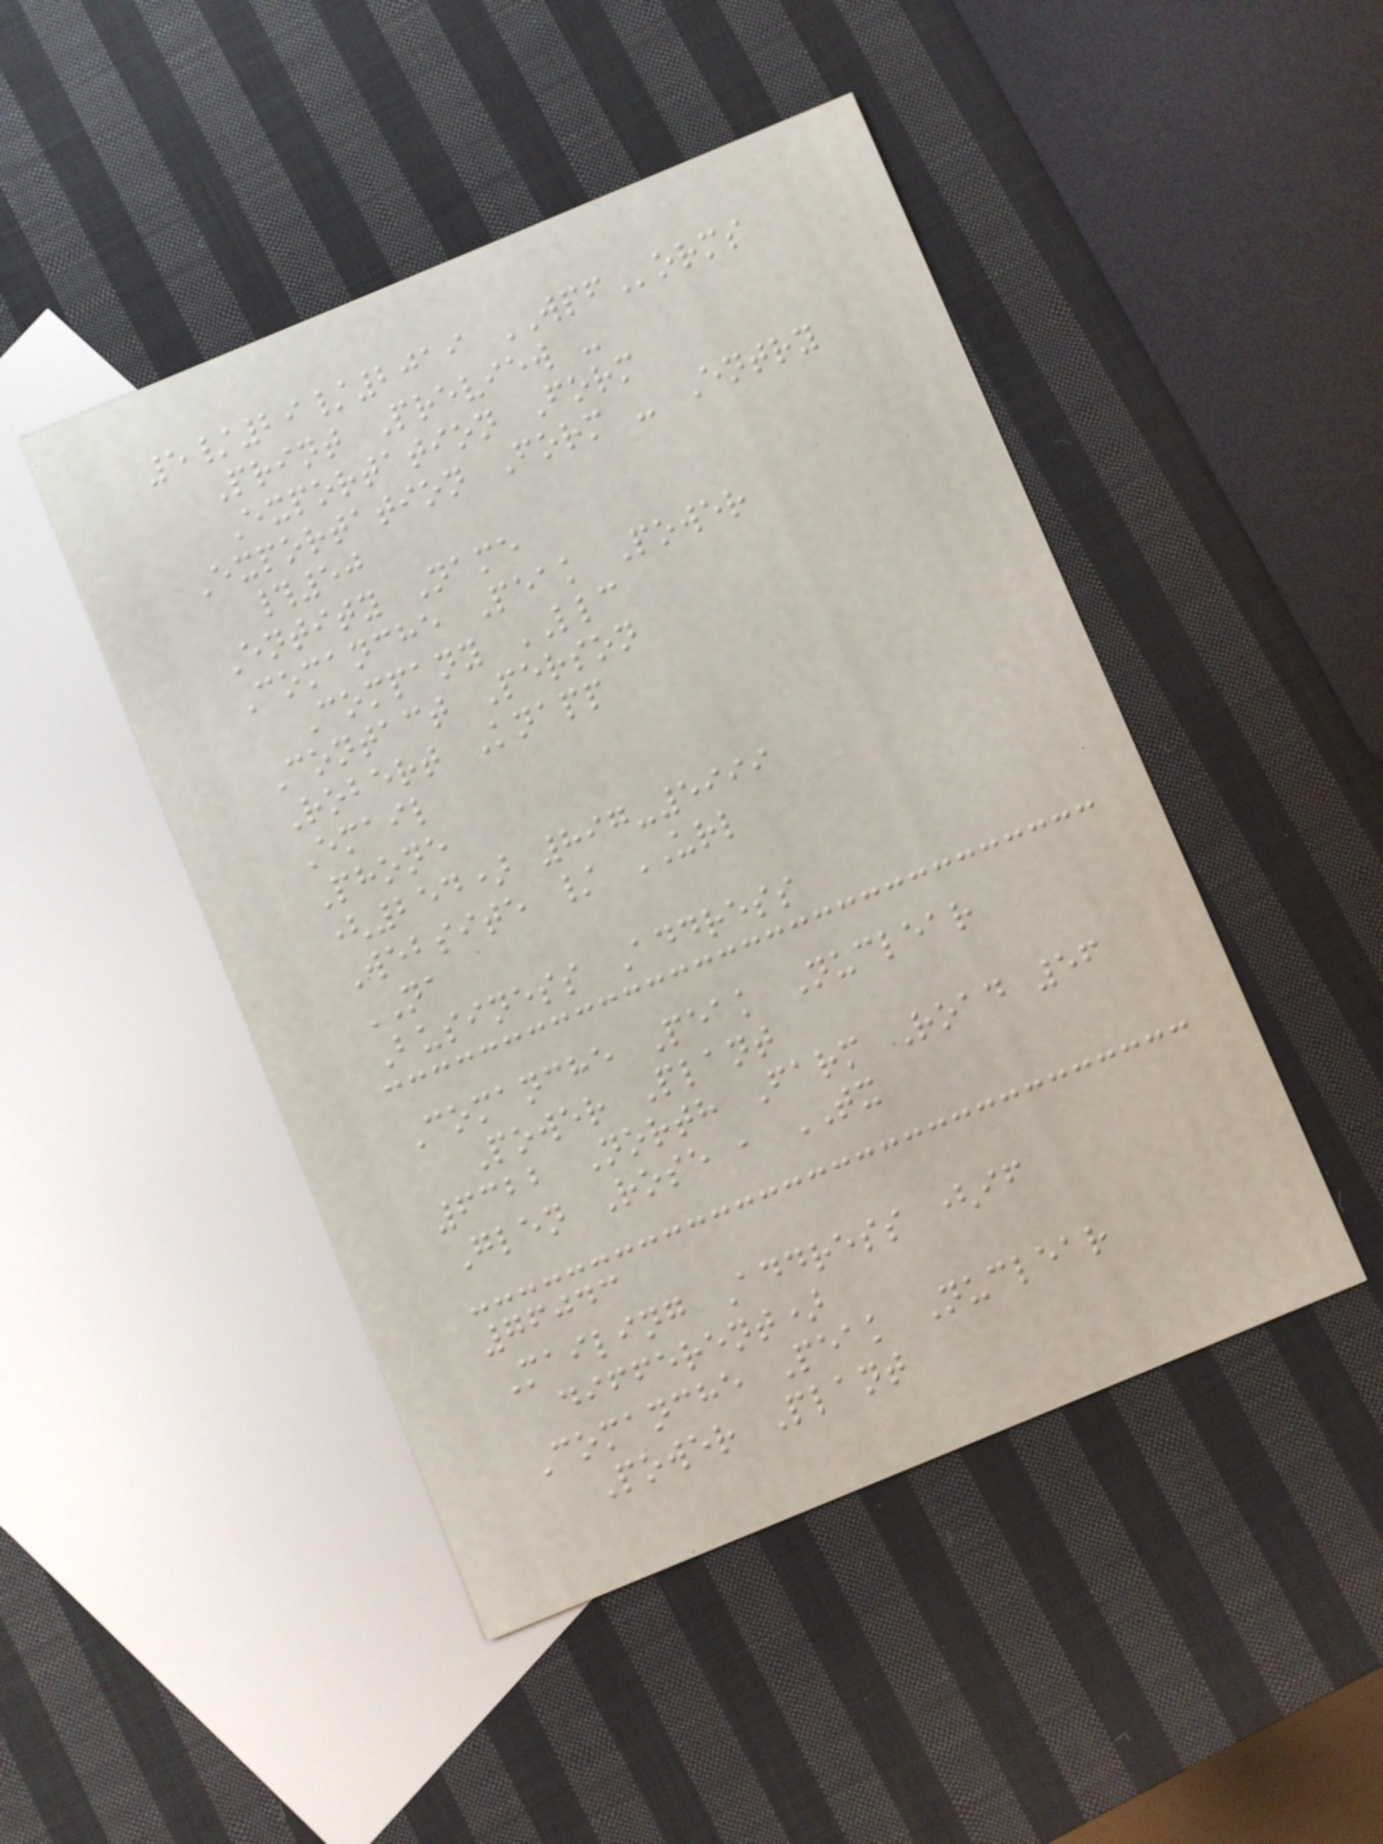5/29/2019 WPForms
Print Preview -
Exportation Form
Exportation Form - Entry
#50
Entity Name
Comanche Peak Power
Company LLC
Contact Person
Robert Knapp
Email
Phone
(254) 897-5999
Website / URL
NA
Business Address
Comanche Peak Nuclear
Power Plant
6322 North Farm Road 56
Glen Rose , TX
76043
Mailing Address (if
different)
Comanche Peak Nuclear
Power Plant
